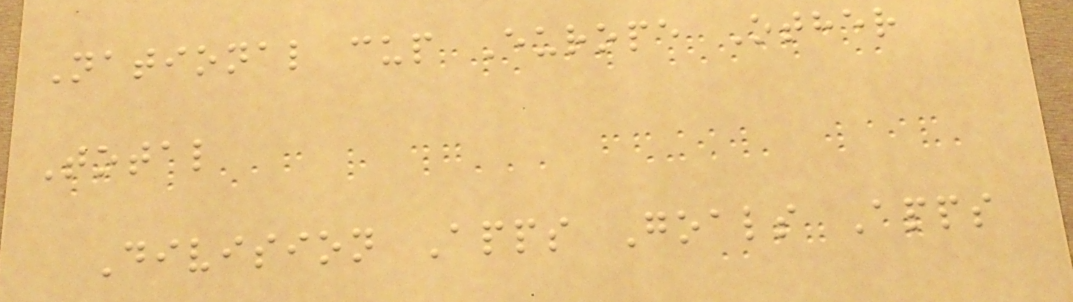National cup Europe Other
Total
Division Apps Goals Apps
